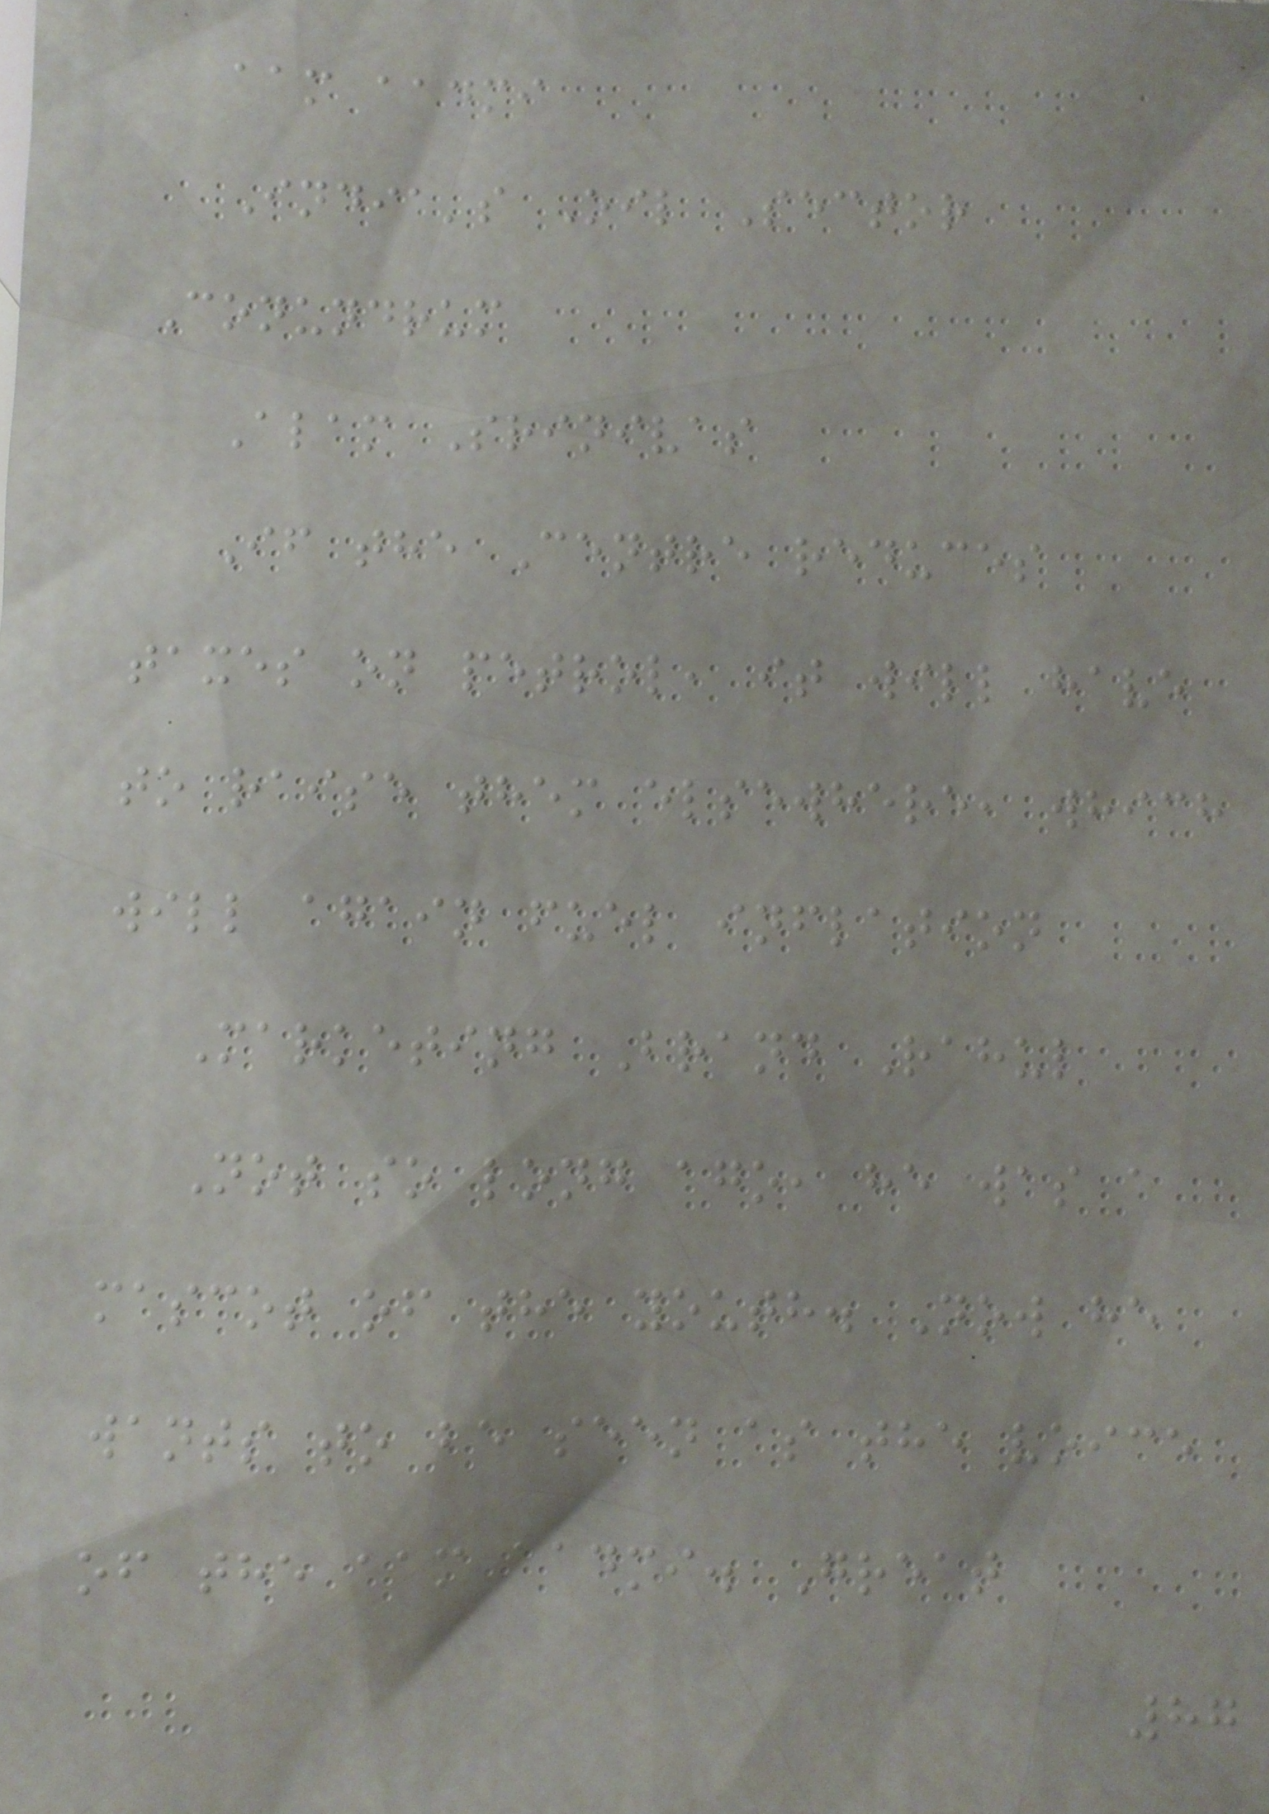aam aadmi
India's Oil Sector
Conundrum
Alam Srinivas
If the Centre reduces
taxes on petrol, it will have
to raise them elsewhere, which
will again fuel inflation
Marketing Brand Rahul
Not so long ago, he was a
mascot of the youth. Now he
wants to be seen as the voice
of the aam aadmi. Great
87
